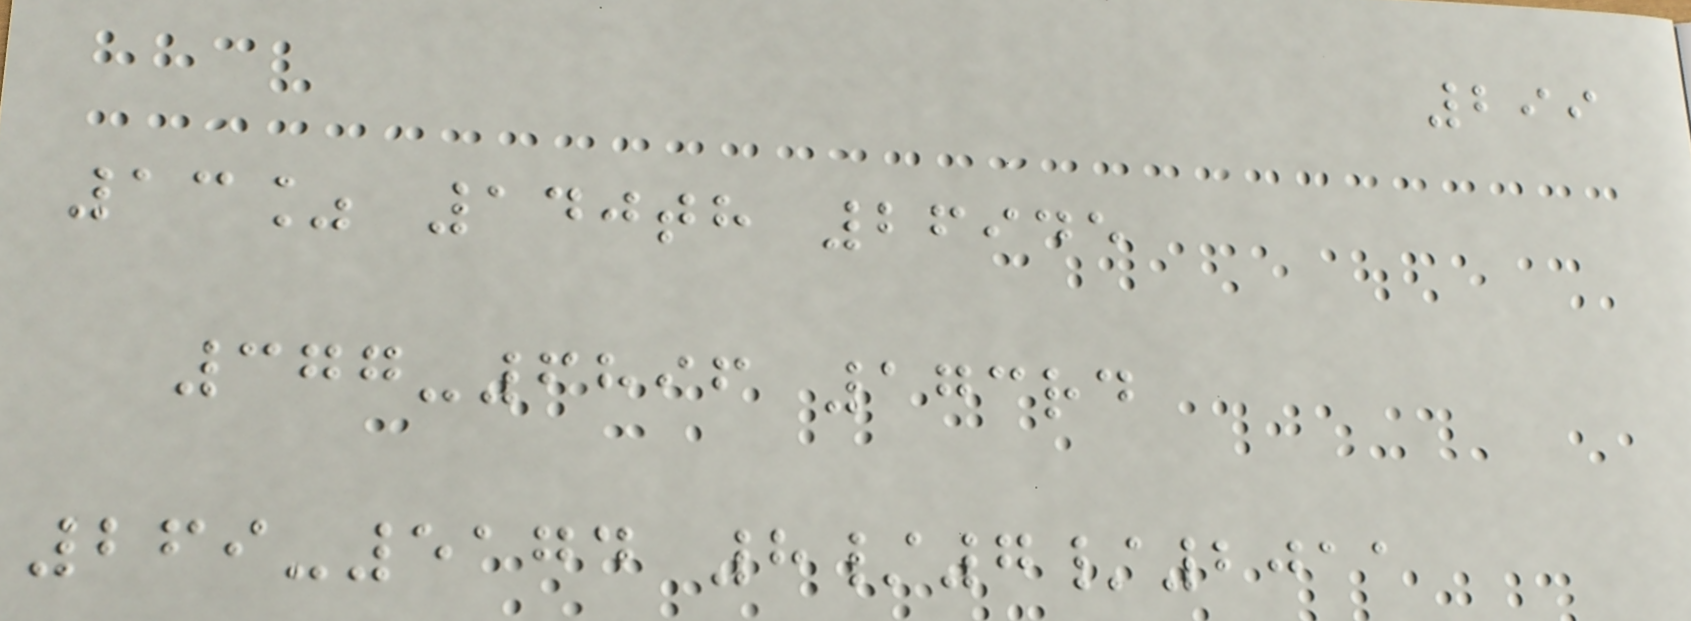299
13% 140th 26945
377-6896 173rd
269-5174 8/7/2011
